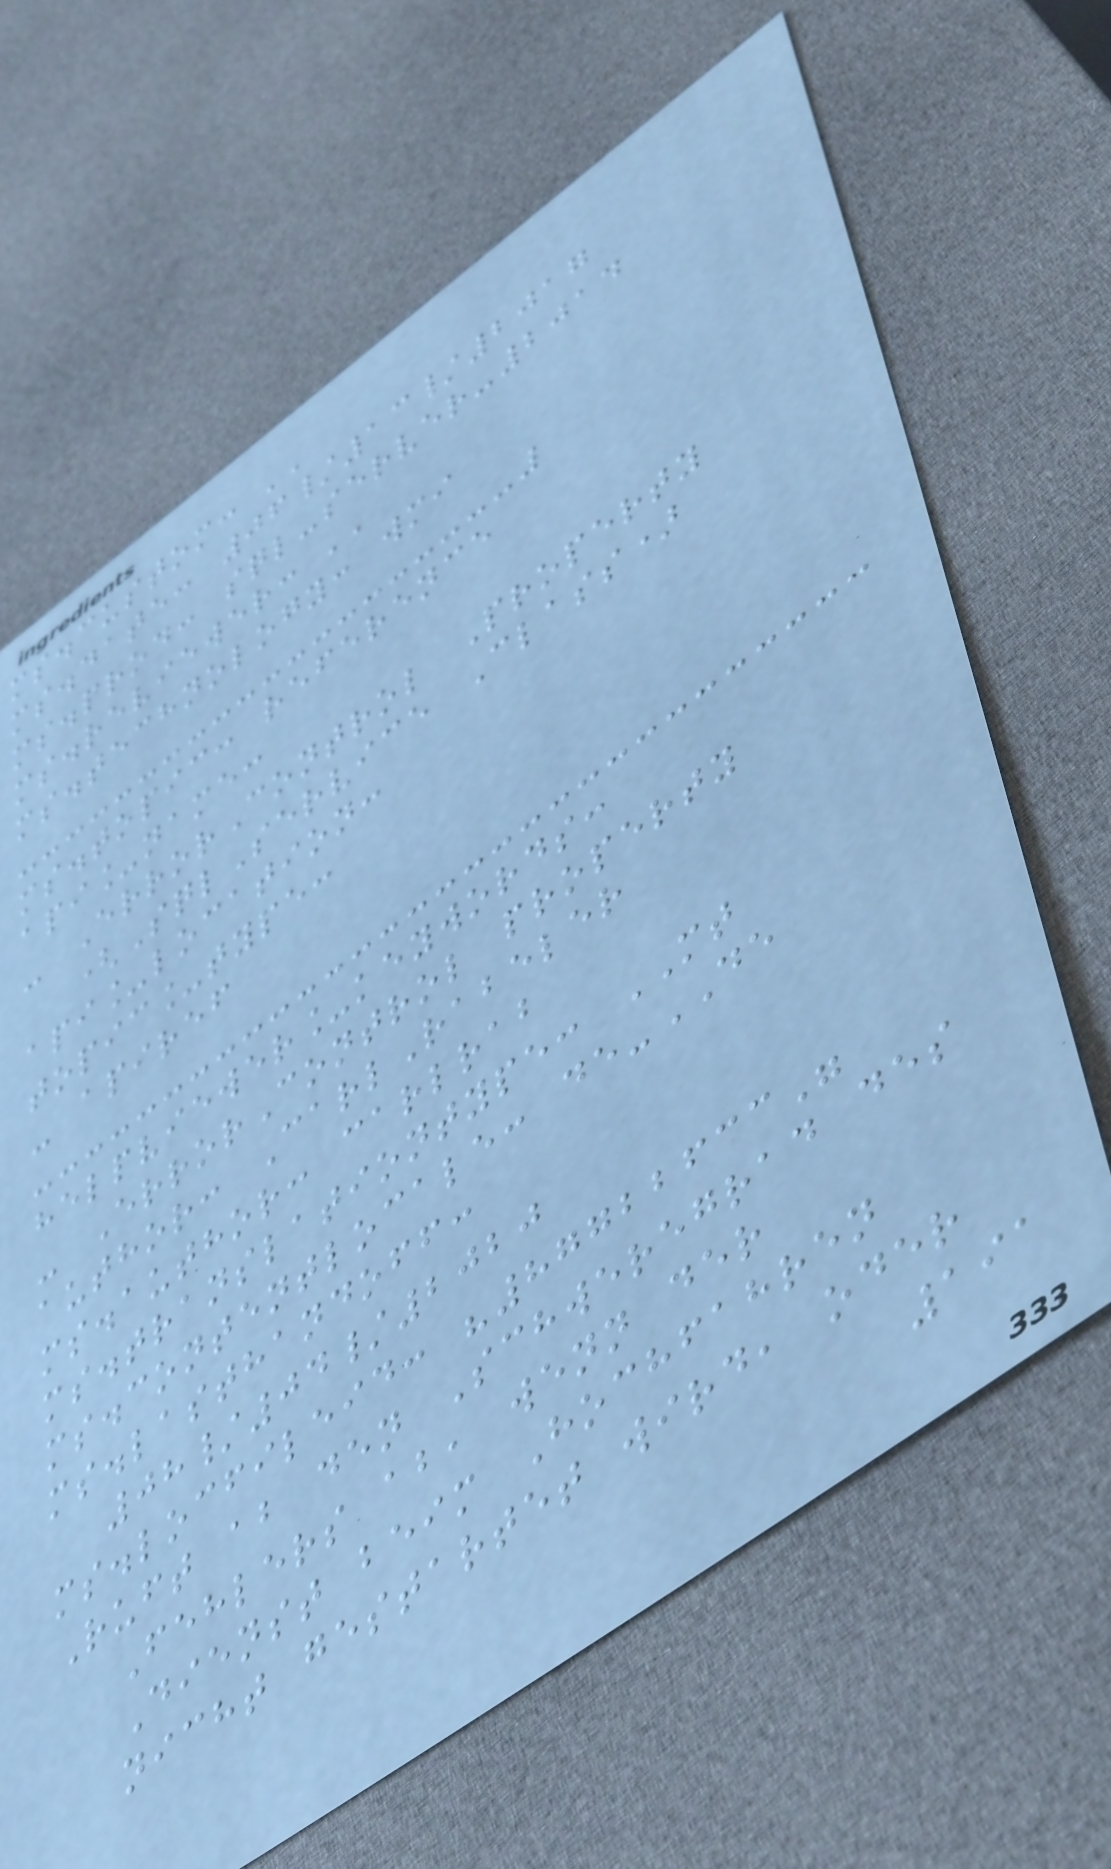ms.custom: ''
ms.date: 06/13/2017
ms.prod: sql-server-2014
ms.reviewer: ''
ms.technology: wmi
ms.topic: reference
api_name:
- ErrorControl Property
(SqlService Class)
api_location:
topic_type:
- apiref
helpviewer_keywords:
- ErrorControl property
author: CarlRabeler
ms.author: carlrab
ms.translationtype: MT
ms.contentlocale: de-DE
ms.lasthandoff:
08/04/2020
ms.locfileid: "87722633"
Ruft ab den Schweregrad des
Fehlers ab, wenn der
Dienst beim Hochfahren
nicht gestartet wird, oder
191
